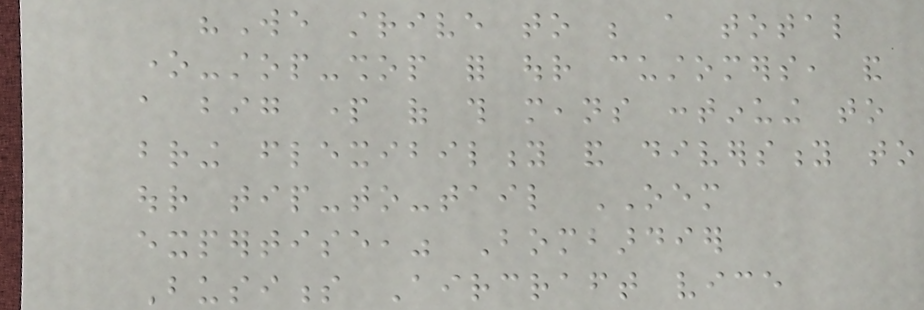"We strive to be a total
one-stop-shop for our customers, and
a big part of this means continuing to
bring flexibility and diversity to
our tip-to-tail OEM
expertise," Bombardier
Business Aircraft vice
